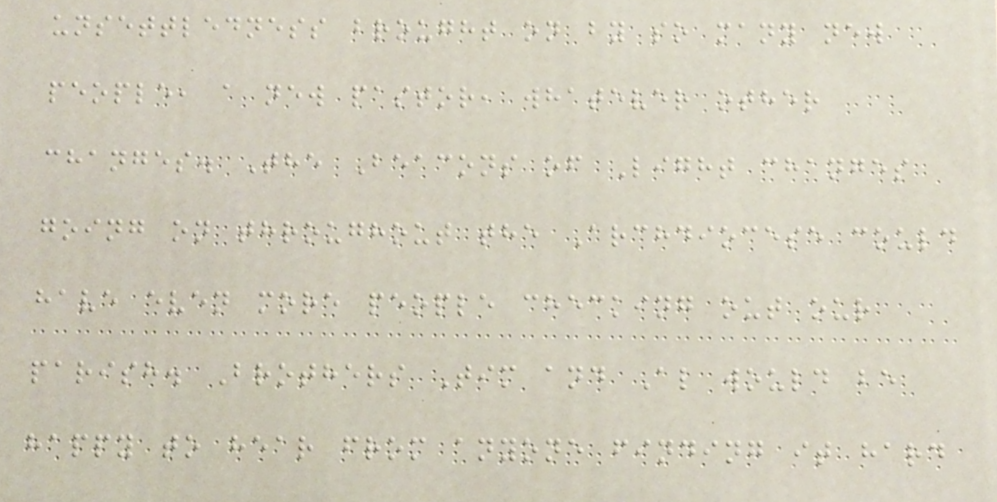unsettledness brought on by so many new
people, a new pastor, whatever other
changes. The Beacons of Light changes
going on throughout the Archdiocese could
have even more people checking out our
parish. Brothers Tim and Al would be
happy to hear from anyone finding it hard
